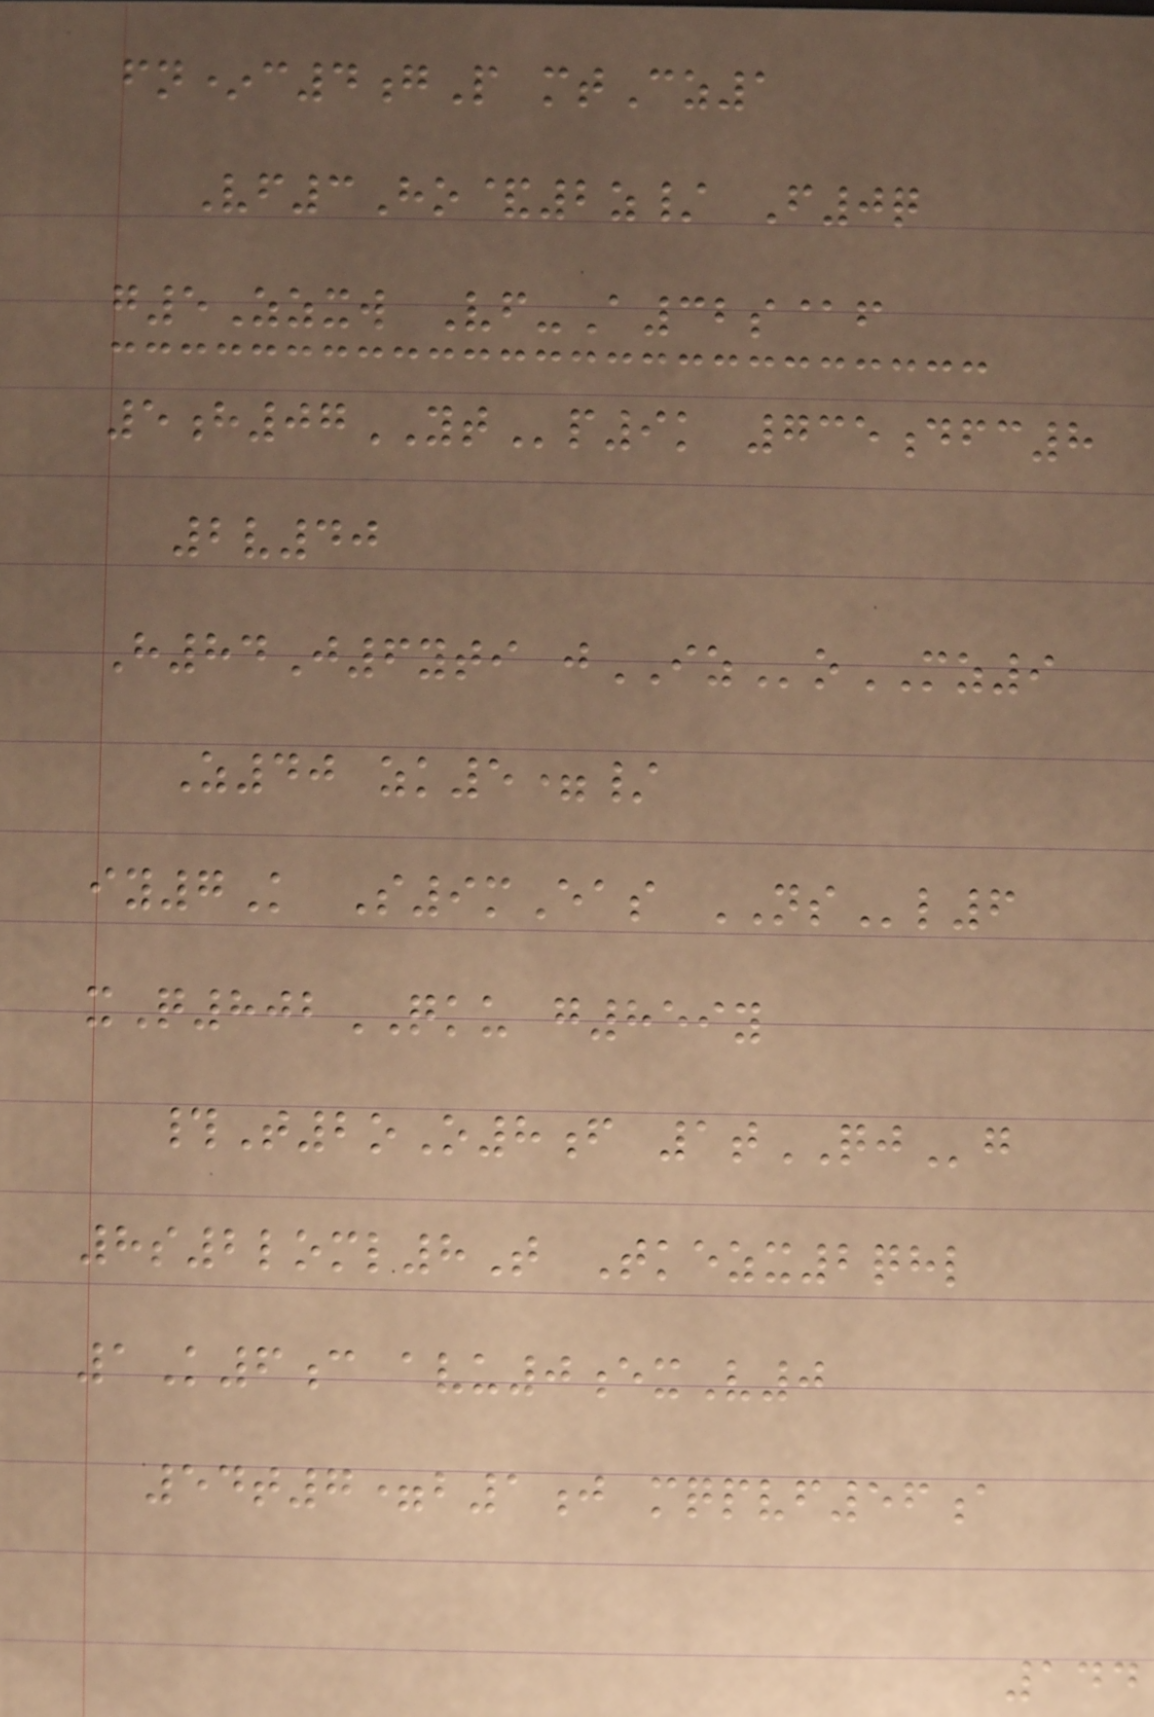fn*c4gP mtCz1
Vf3Ho&2z/ F0q
g5Zzxw Vf-A32s@f
5h07YTp9k 735dfc8
2v40
H84J6yti jIZoMZ9
Z40 zk5=/
iy7K S9mEas NSl6
xQ802QKU g859y
#T2oO8f 1tQJg
8s2loml8T Tkezx2qhl
1K6c avu0exV0
54t7=b1j mqpvf56a
144
